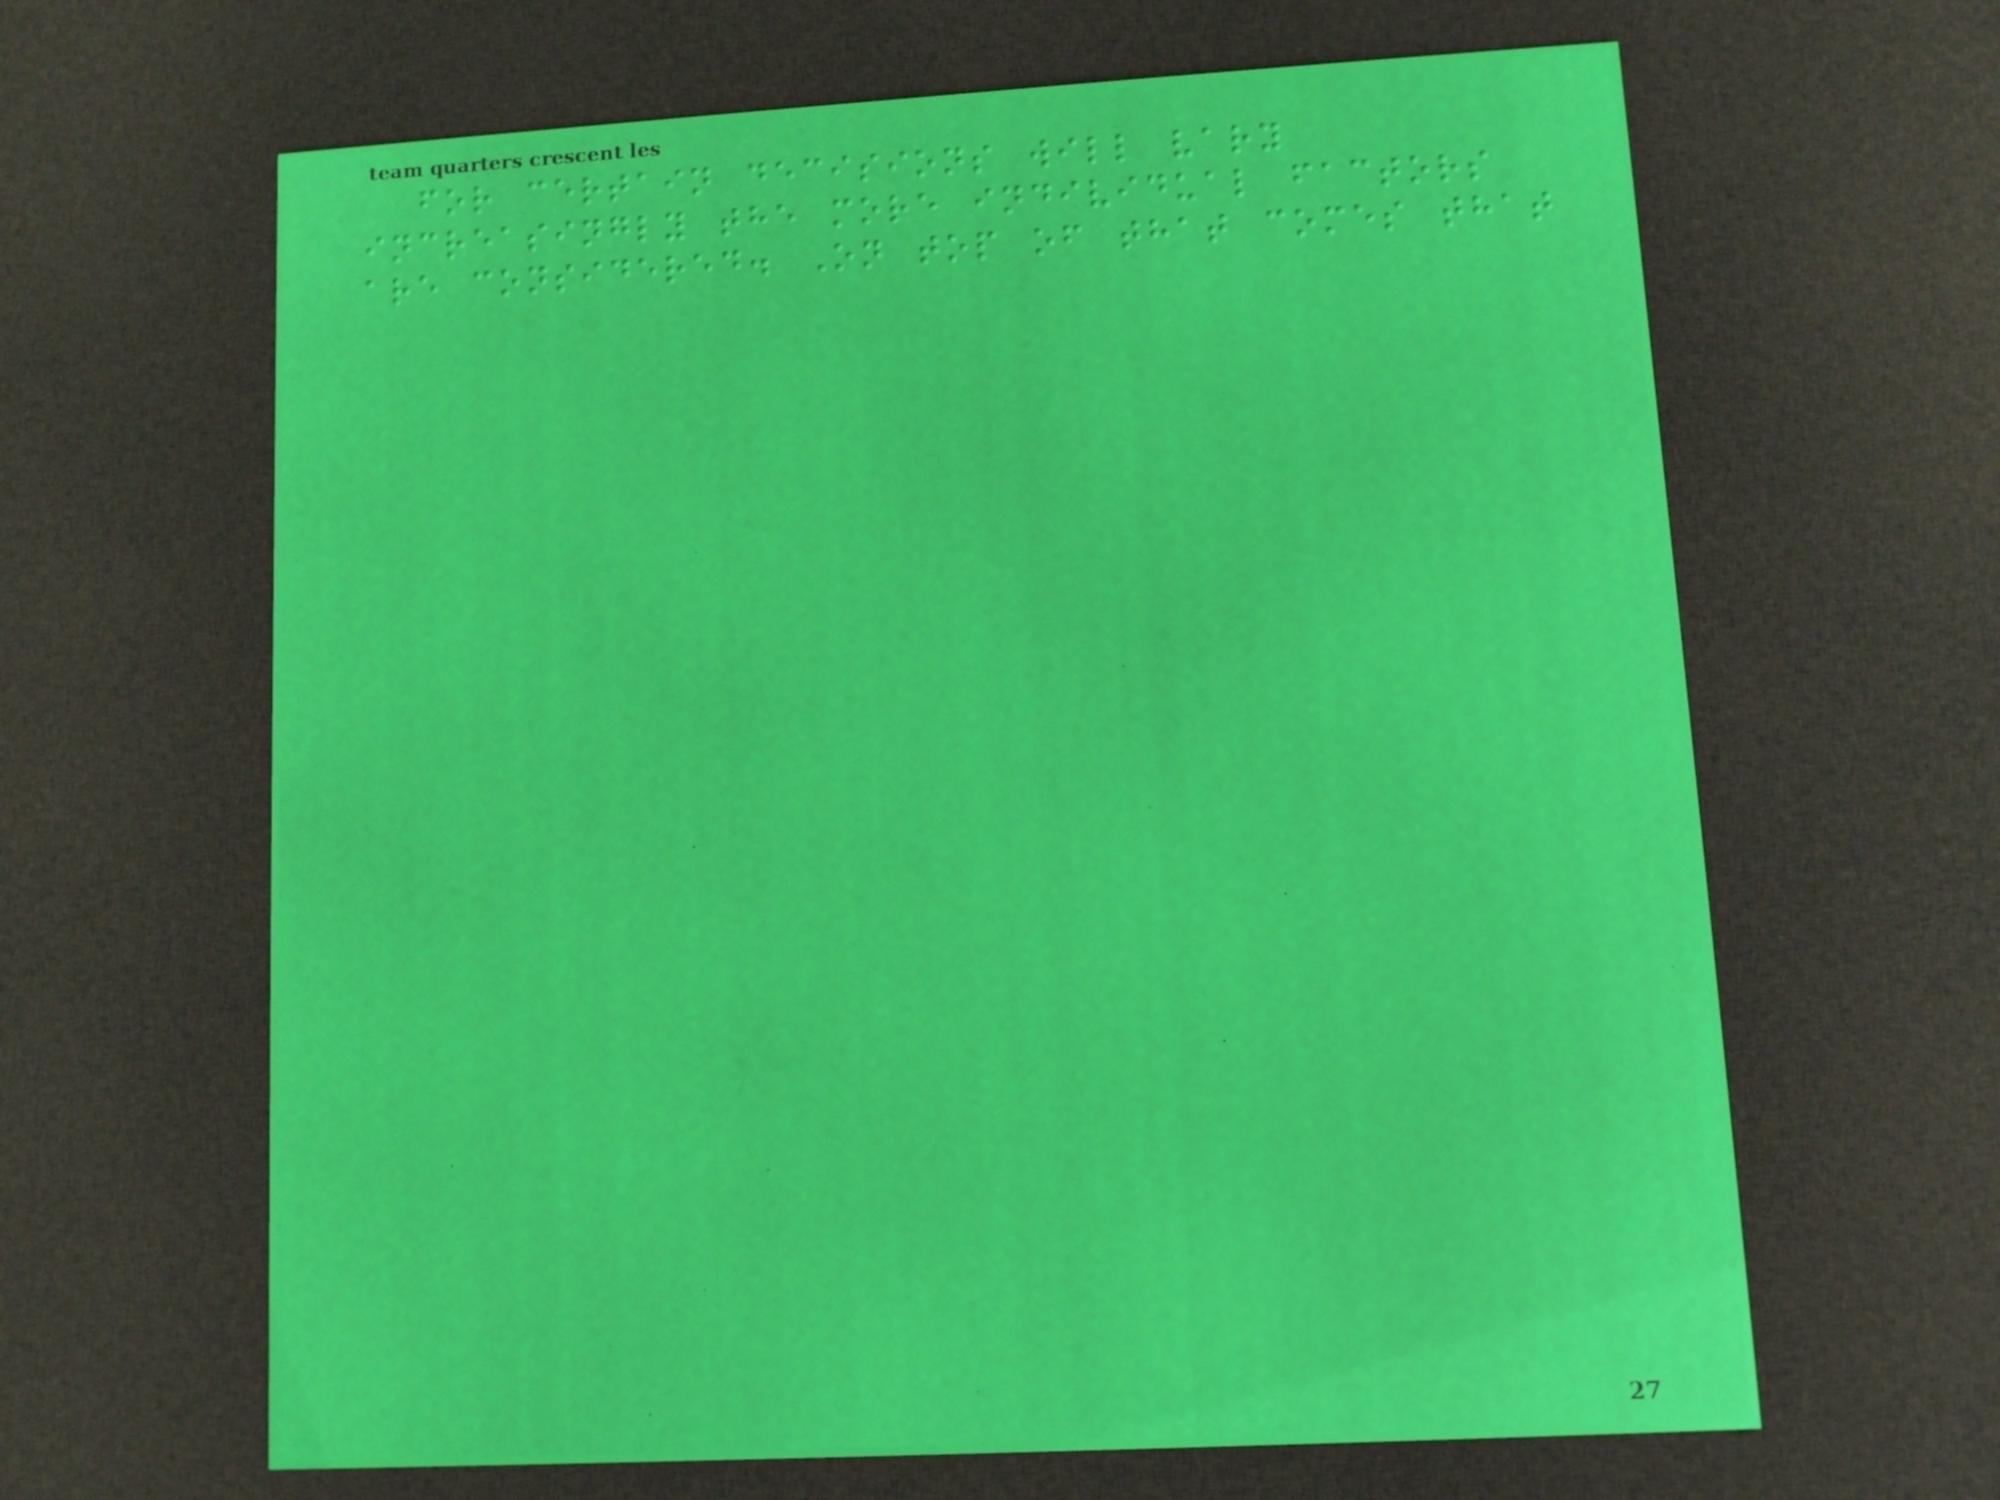for certain decisions will vary
increasingly the more individual factors
are considered. On top of that comes that
